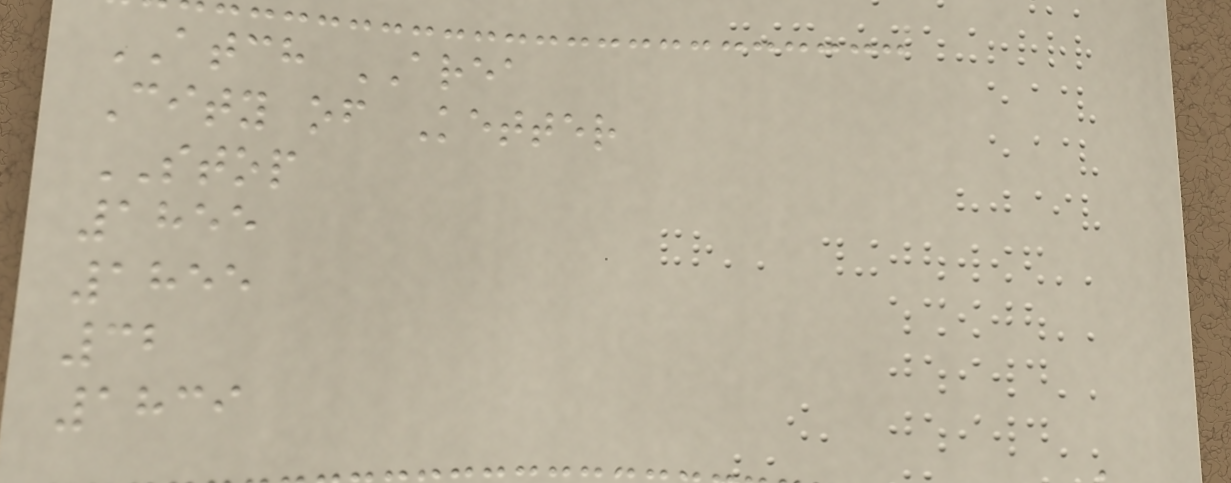ATCH AREA
City of Ketter
STOP
1855
1855
32
1839
